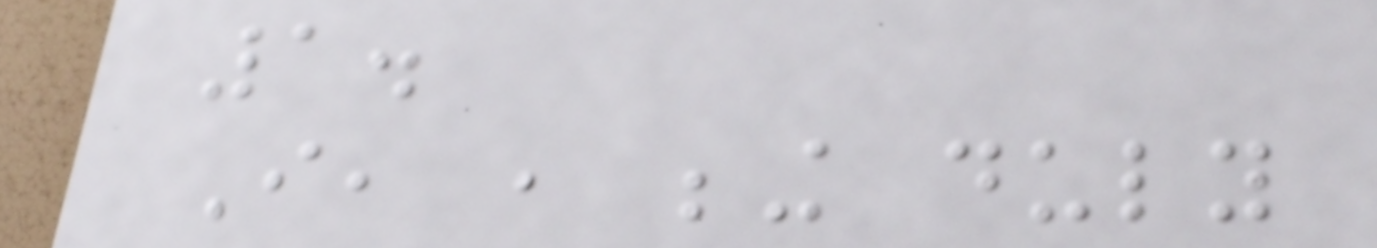1.
I, , being duly
